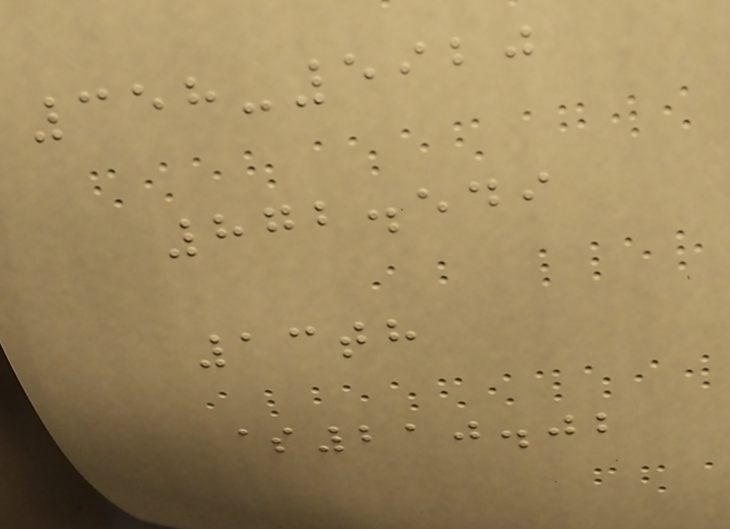358-5920
872.549
13th
$210.02
